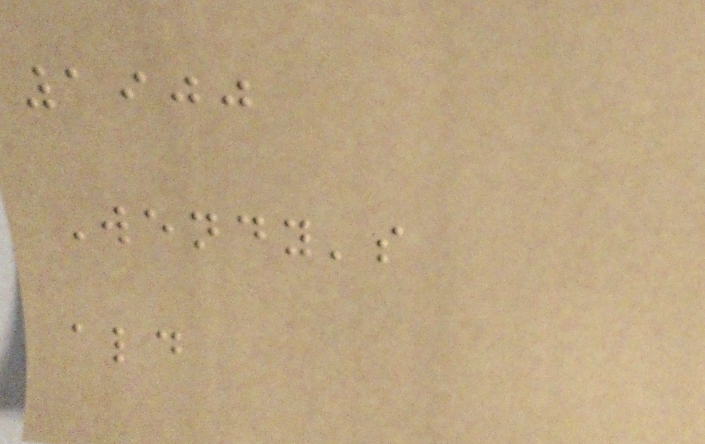1900
Wendy's
ald
